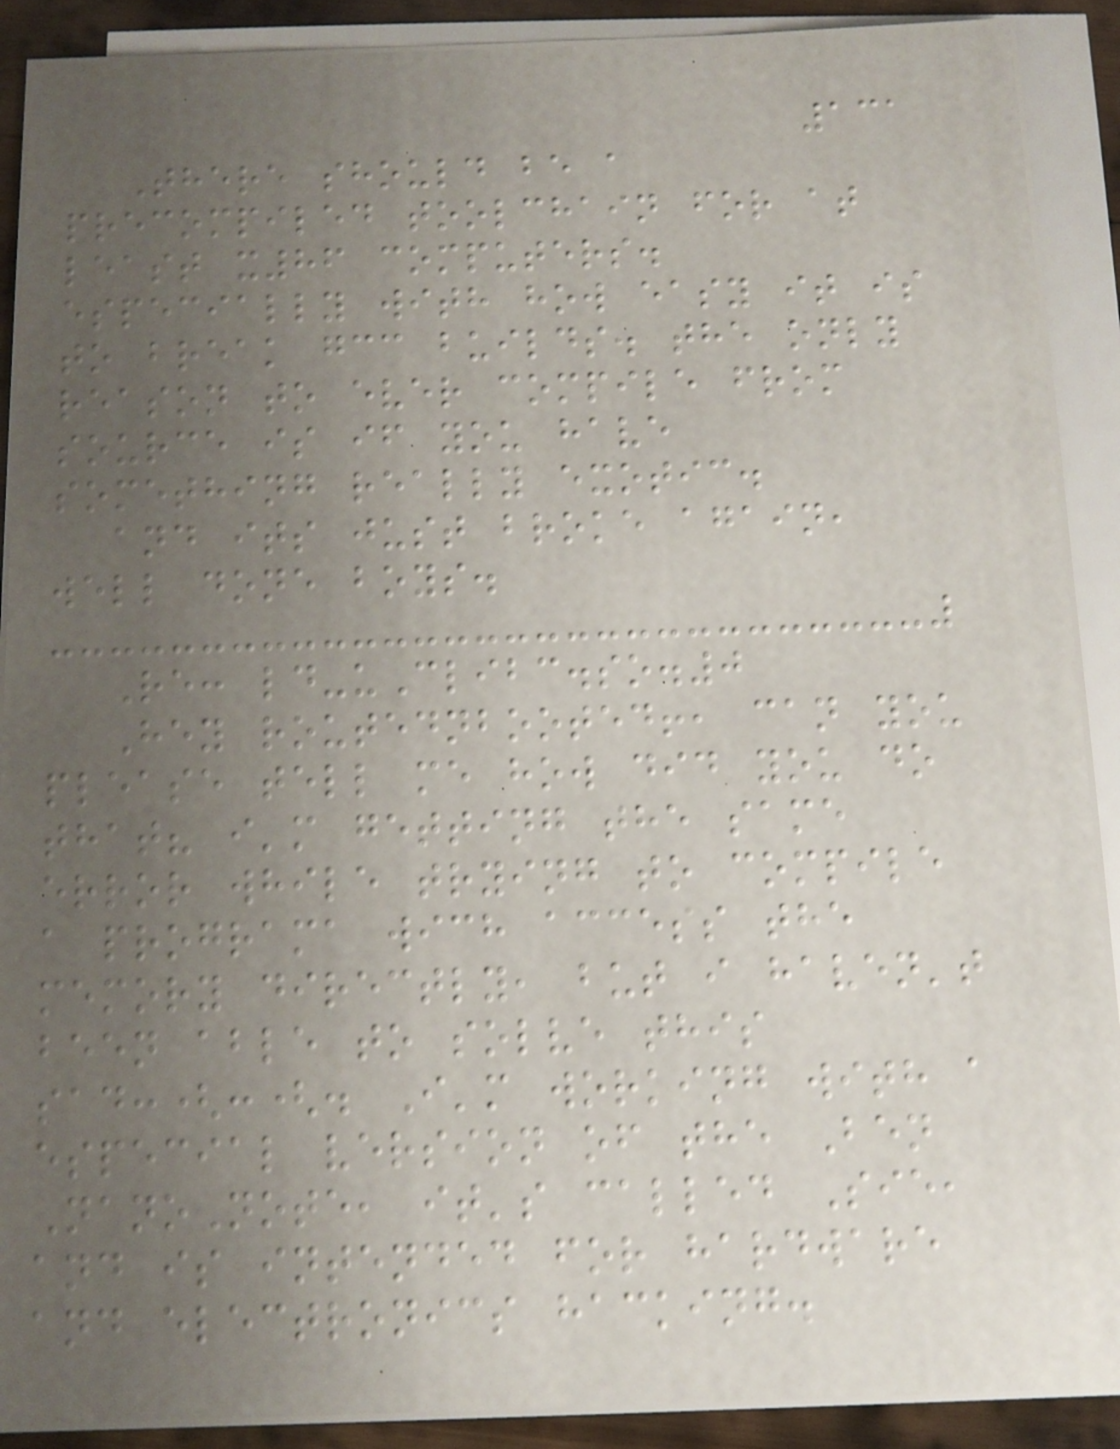131
There should be a
precompiled toolchain for at
least x86 computers.
especially with how easy it is
to break gcc builds. the only
reason to ever compile from
source is if you have
something really exotic.
and its just broke again,
well done boys.
Re: ld-uClibc.so.0
Hey routednbooted!, can you
please tell me how did you do
that? i'm getting the same
error while trying to compile
a programa wich access the
memory directly, but i haven't
been able to solve this
sad:(:(. I'm working with a
especial version of the Ben
NanoNote, it's called Sie,
and is intended for hardware
and electronics hacking.
